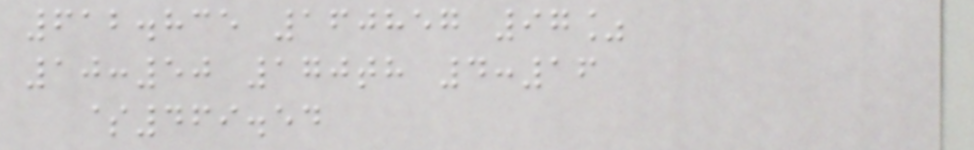612.835 160857 97%
10:50 170th 4:16
$469.54
